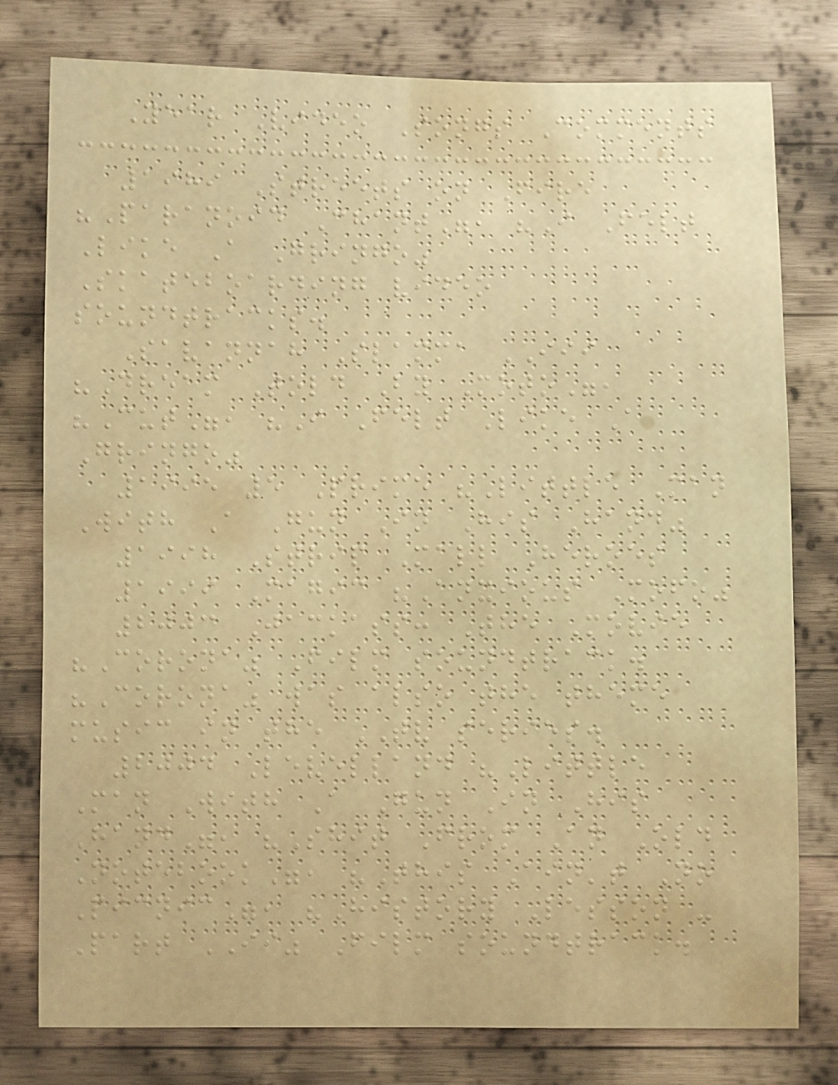Year Video Songs Comments
1989 Streets on Fire
"Paranoid Chant", "I Felt
Like A Gringo"
Skateboarding video
soundtracks.
Savannah Slamma III
"Dream Told By Moto",
"Cut", "I Felt Like A
Gringo"
1995 5 Prime "Little Man
With A Gun In His Hand"
1998 Strip Mall Heroes
1999 Magic "Anxious Mofo"
2003 Jackass: The Movie
"Corona" Film soundtrack.
"Corona" was also the theme
music in the TV series.
2004 Levelland "Little
Man With A Gun In His
Hand", "Shit From An Old
Notebook", "This Ain't No
Picnic", "History Lesson -
Part II" Film soundtrack.
